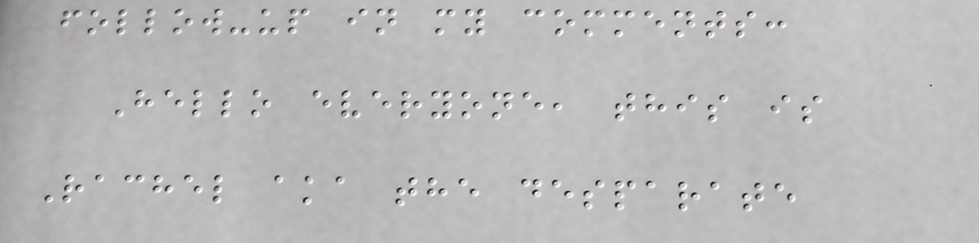follow-up in my comments:
Hello everyone, this is
Rachel aka the desparate
